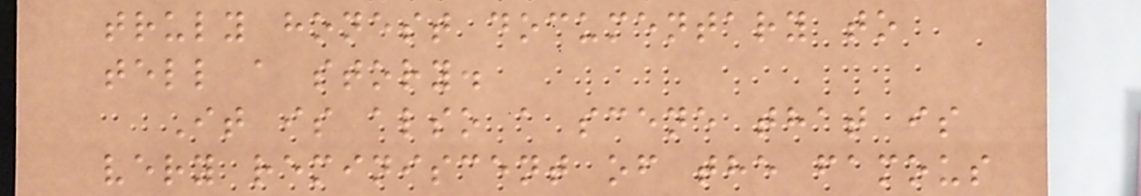truly honest documentary to
tell a story.
It is also a scene that is
very reminiscent of the famous
